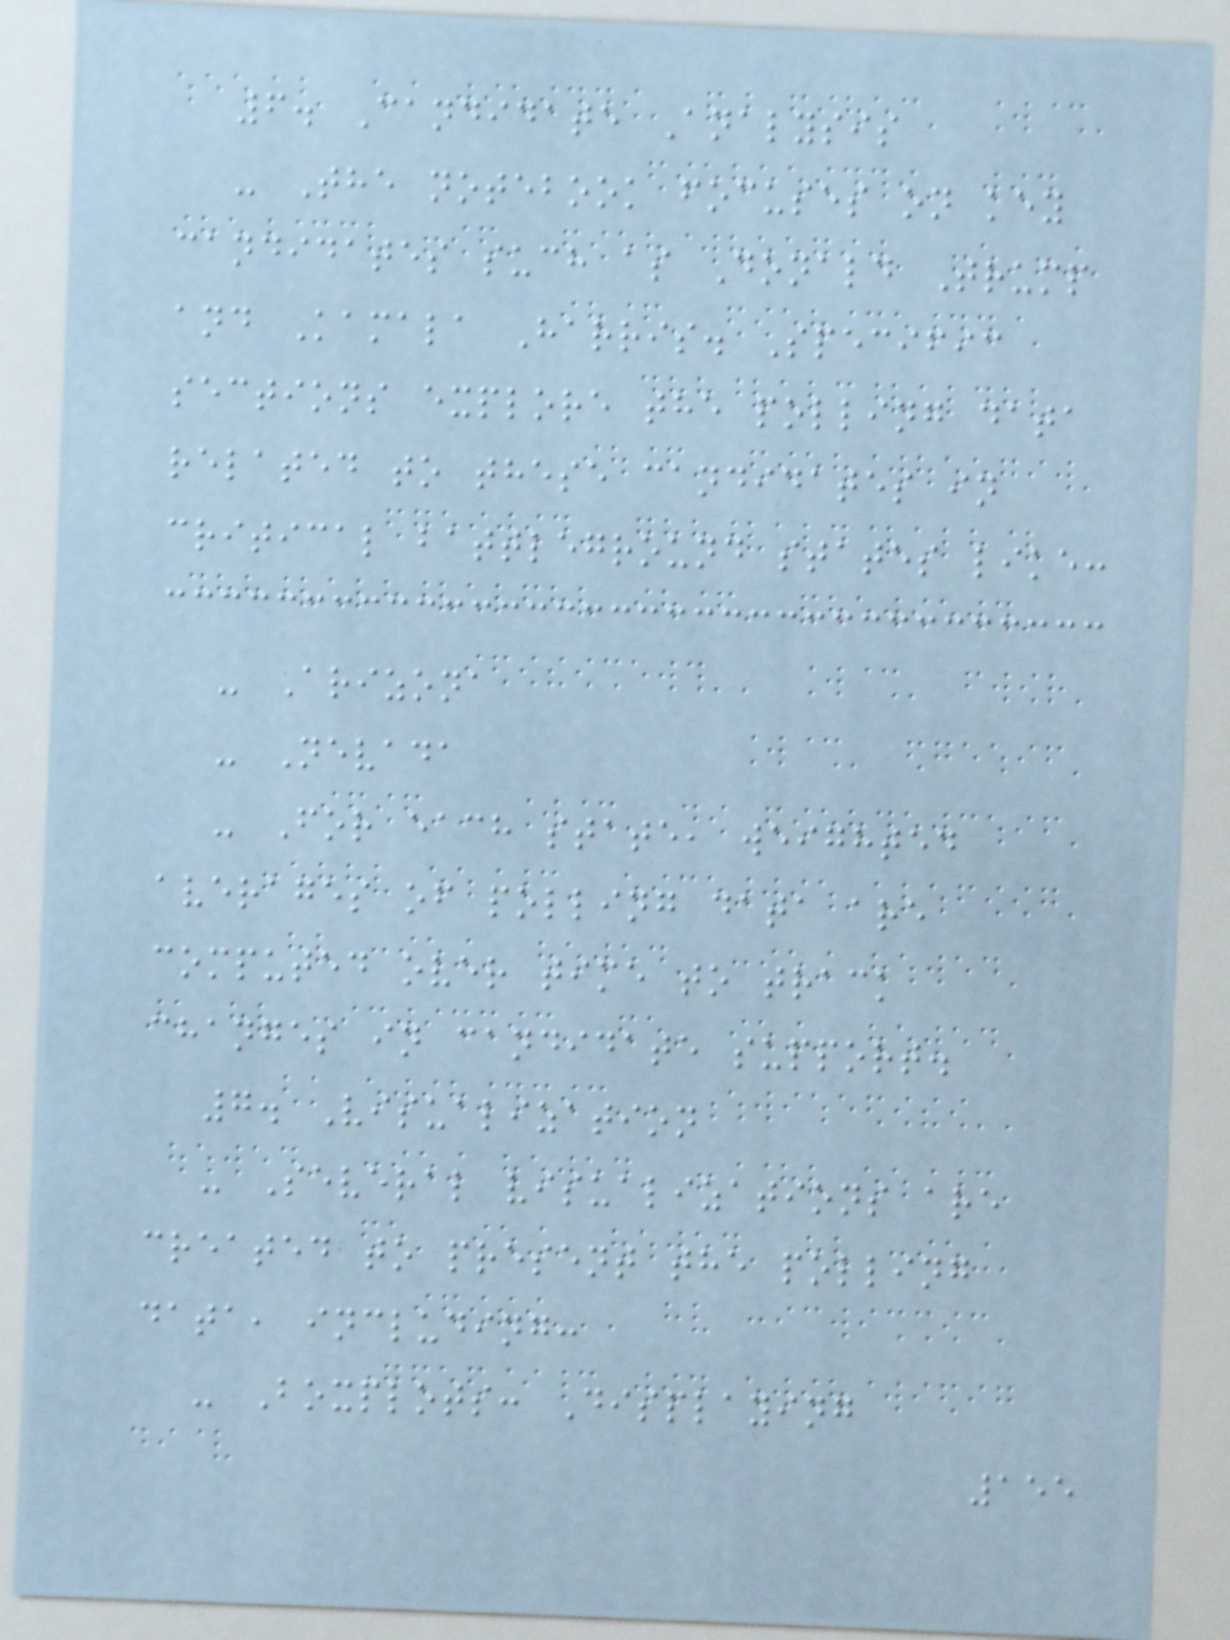6. Candidate Analysis
- The notebook focuses on key
candidates such as Donald Trump
and Kamala Harris. Specific
sections explore the polling data
related to these candidates in
critical battleground states like:
- Arizona
- Nevada
- For each state, weighted
averages of polling data are
computed over time to track
changes in candidate support.
7. Visualization
- Several visualizations are
created to present the polling
data, including:
- Boxplots: Displaying
155
